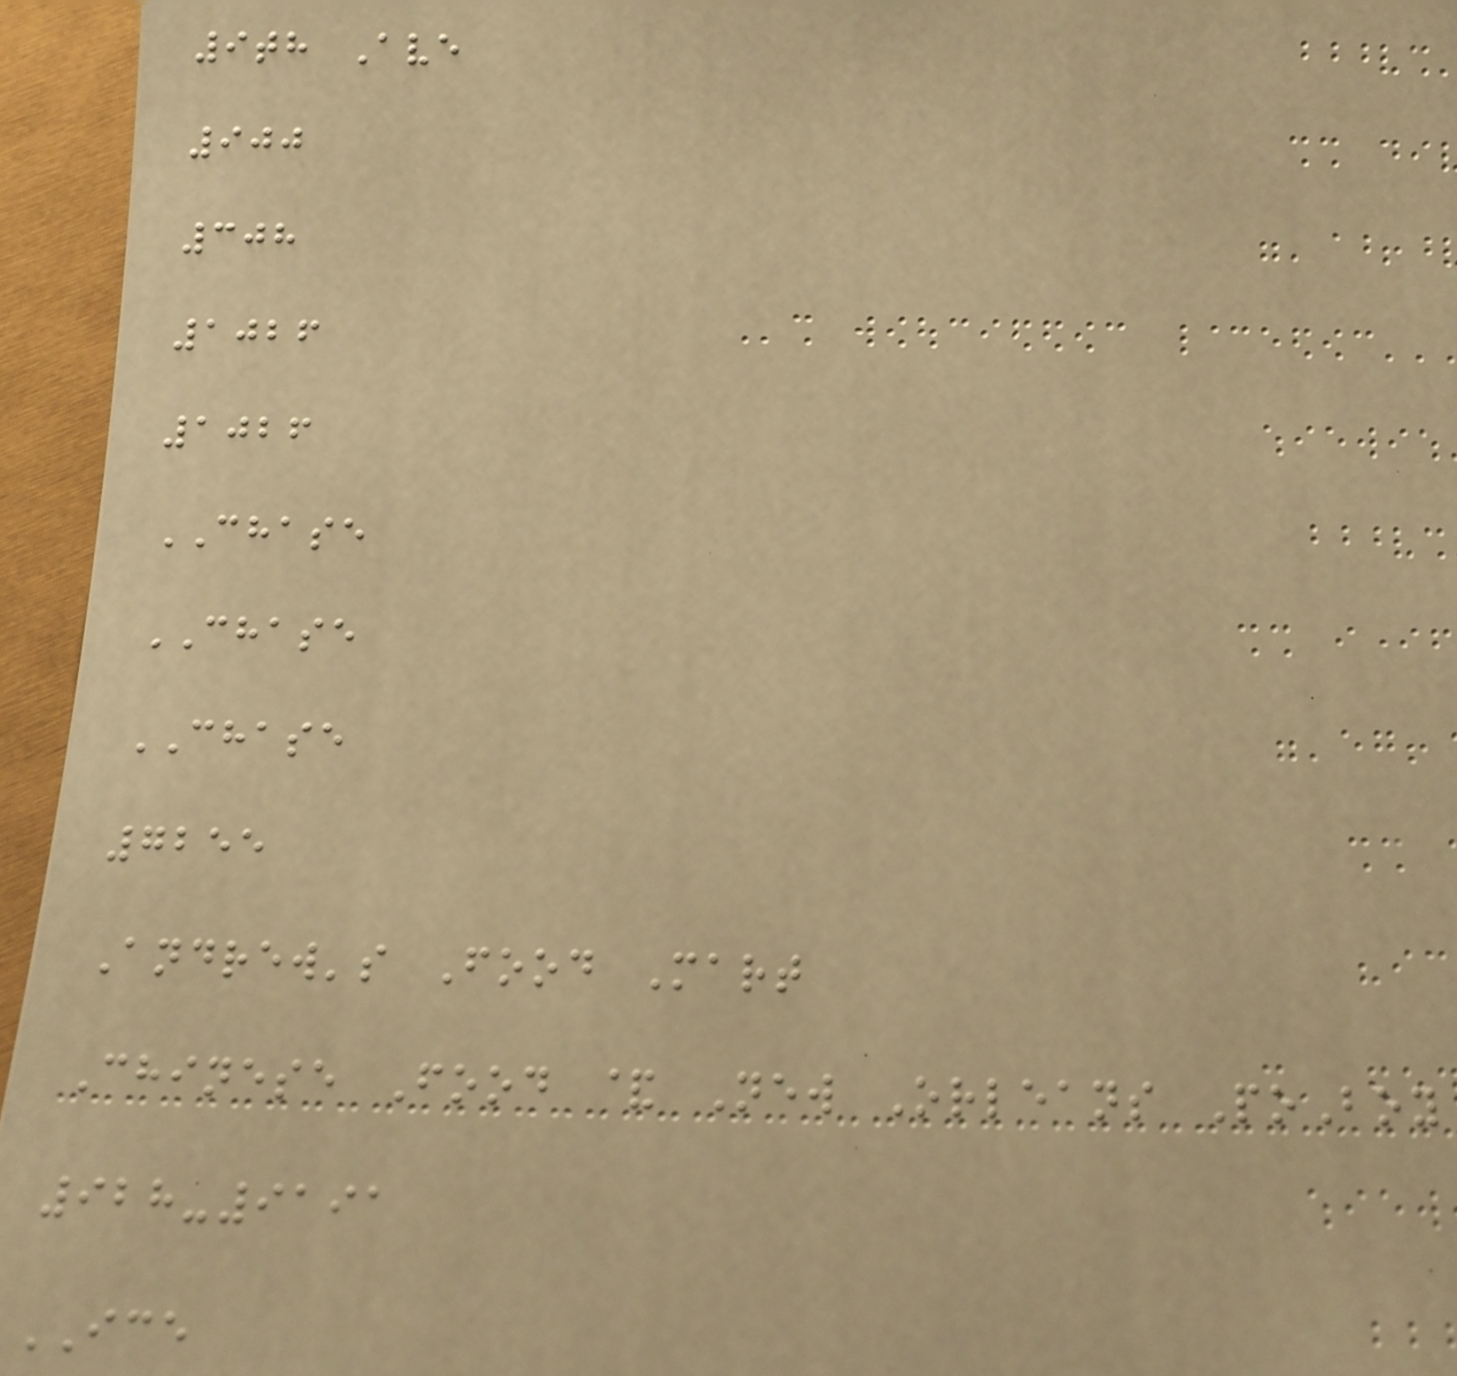9th Ave
900
308
1026
1026
CHASE
CHASE
CHASE
7255
Andrew's Food Mart
Chinese Food & New Orleans PoBoy
928-9191
ICE
